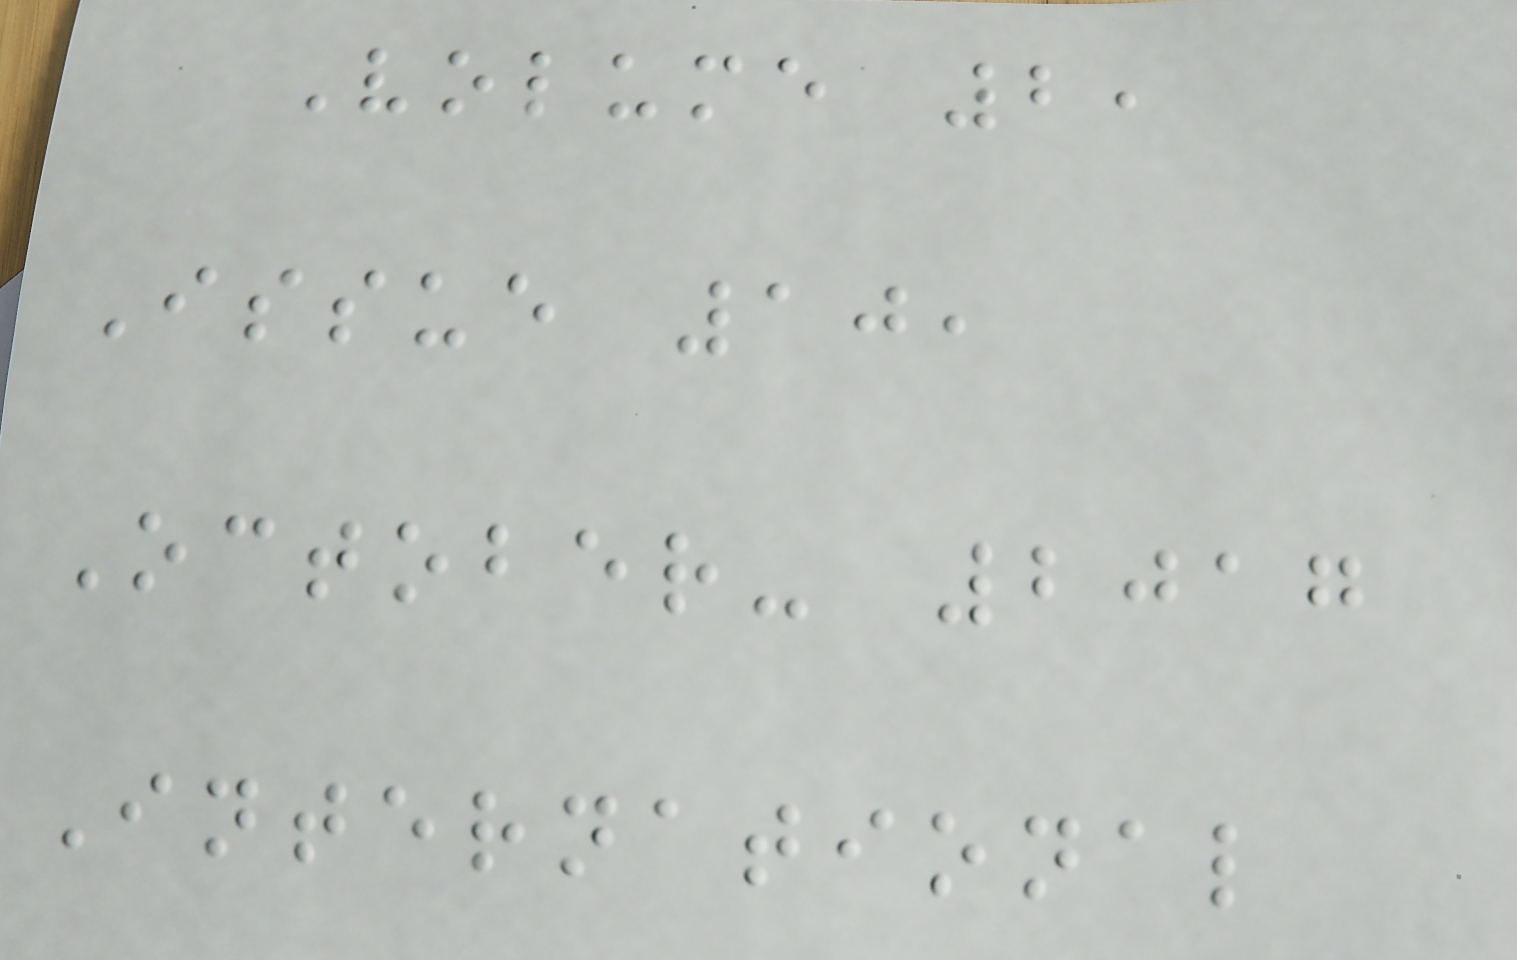Volume 2,
Issue 10,
October- 2017
International
